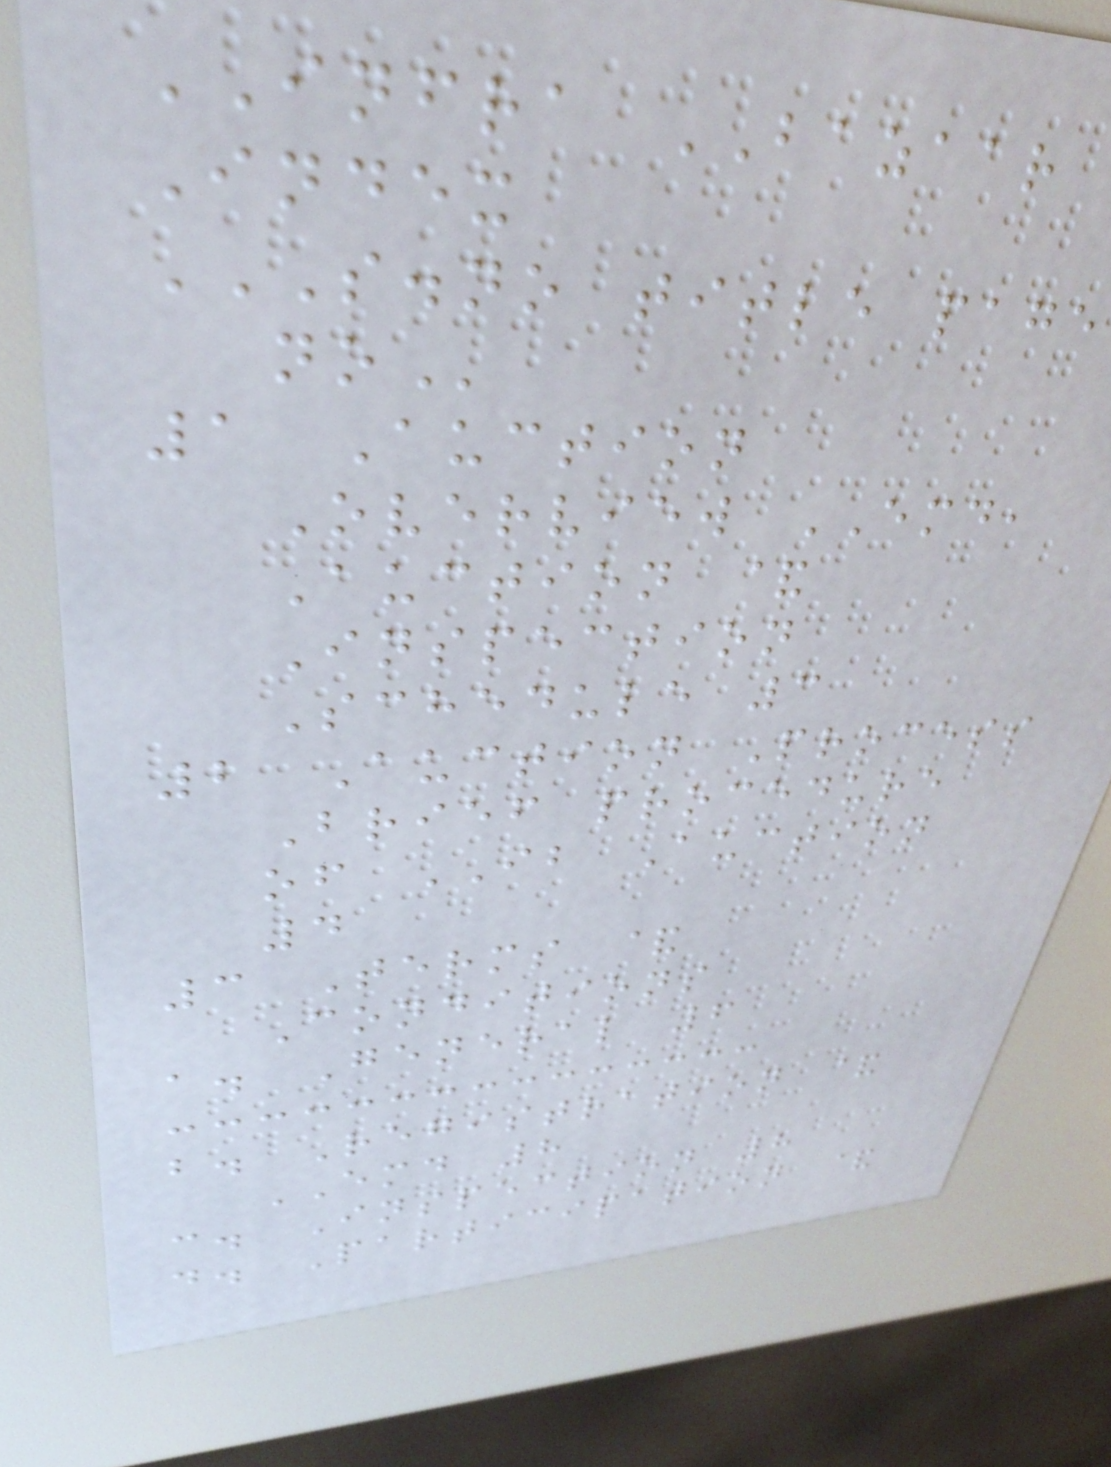INFRA BAZAAR
Index
S.NO TITLE PAGE
NO
1 Auction
Overview EMD,
Auction &
Inspection
Schedule 3
2 Auction Process
Brief procedure
of IB Auction
4
3 Terms &
Conditions
a. General 6
b. Registration &
EMD 8
c. Inspection 8
d. Participation &
